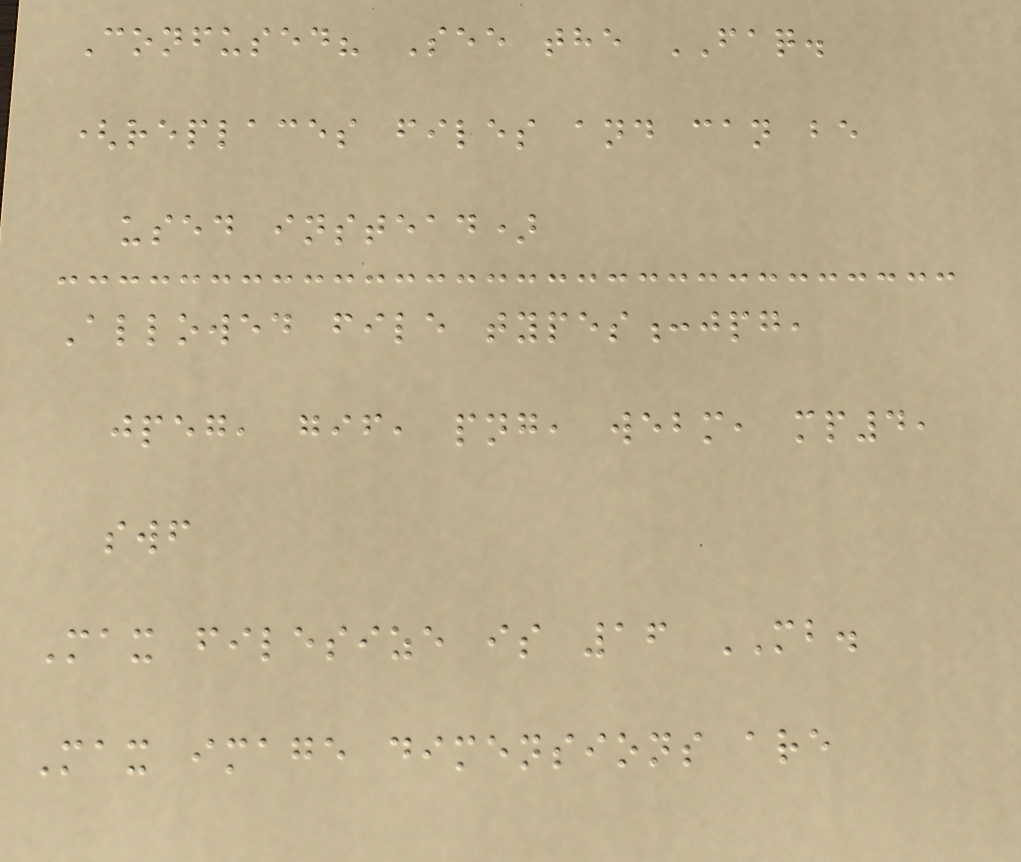Confused? See the FAQ.
(replaces files and can be
used instead)
Allowed file types:jpg,
jpeg, gif, png, webm, mp4,
swf
Max filesize is 16 MB.
Max image dimensions are
